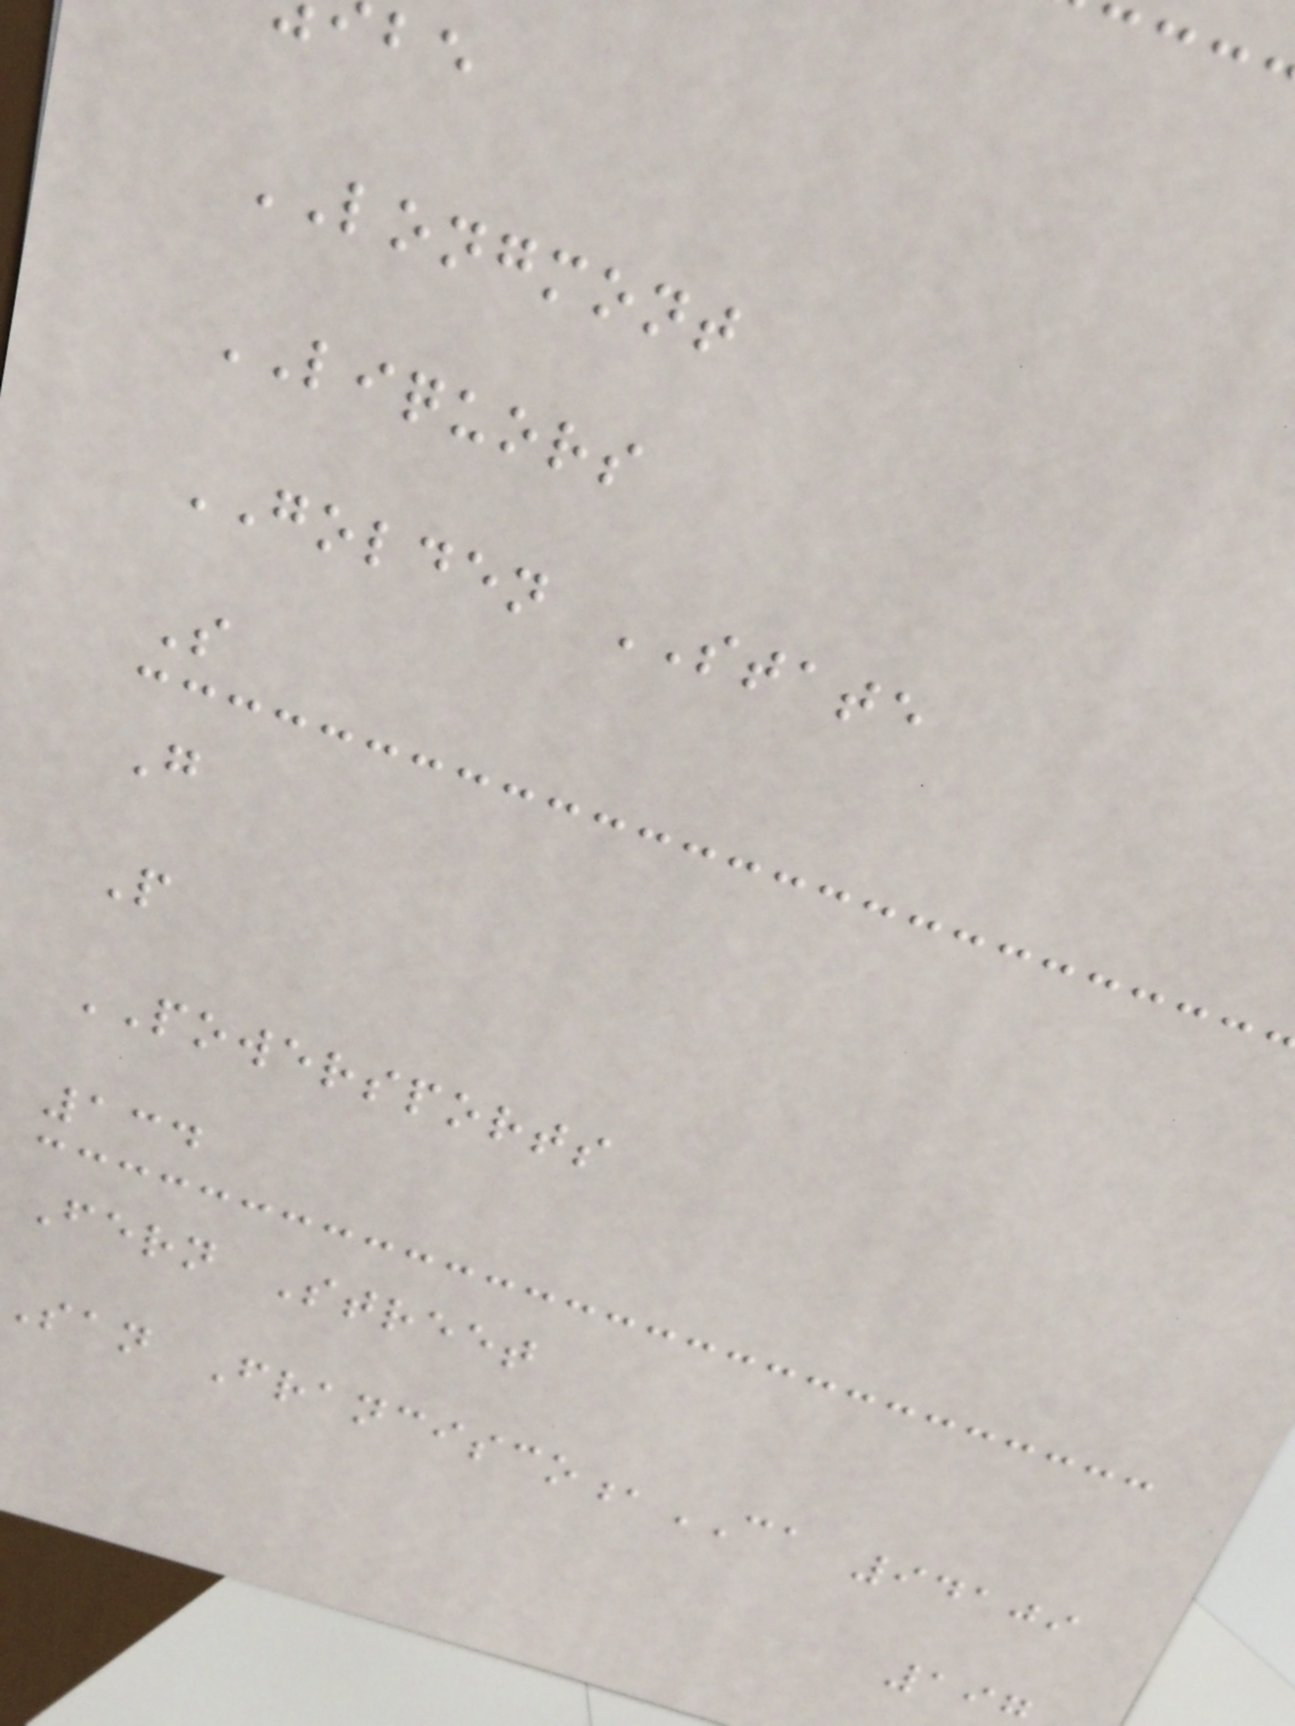LONGMONT
LIQUORS
GOLDEN STATE
S
G
P
POWERSPORTS
134
Fern Street
san Francisco,CA 94109
